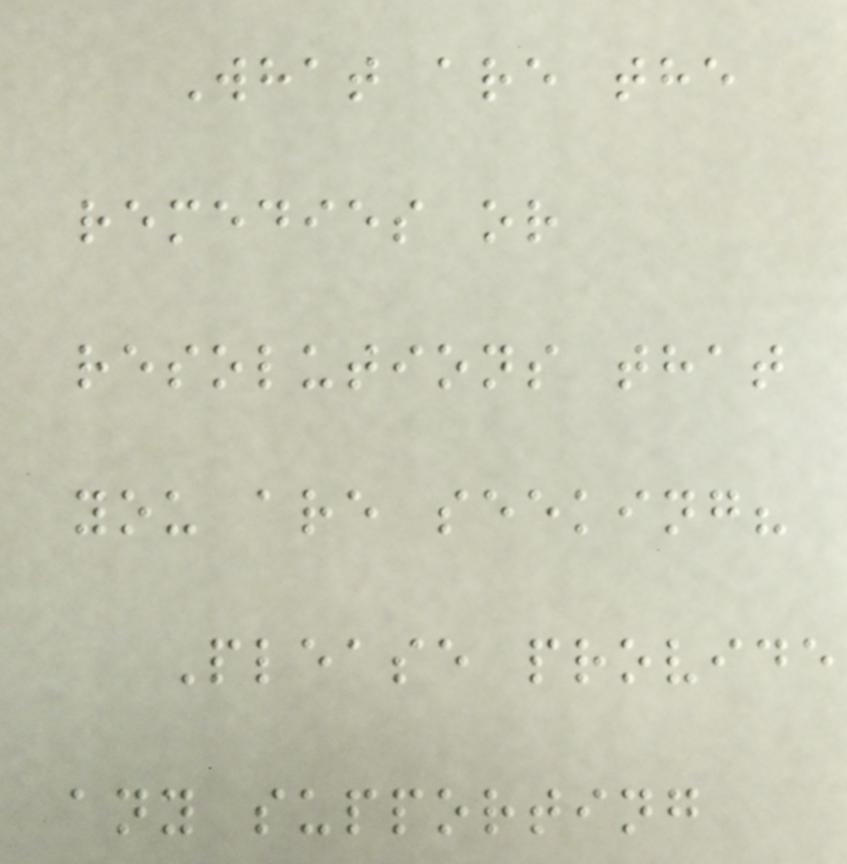What are the
remedies or
resolutions that
you are seeking?
Please provide
any supporting
